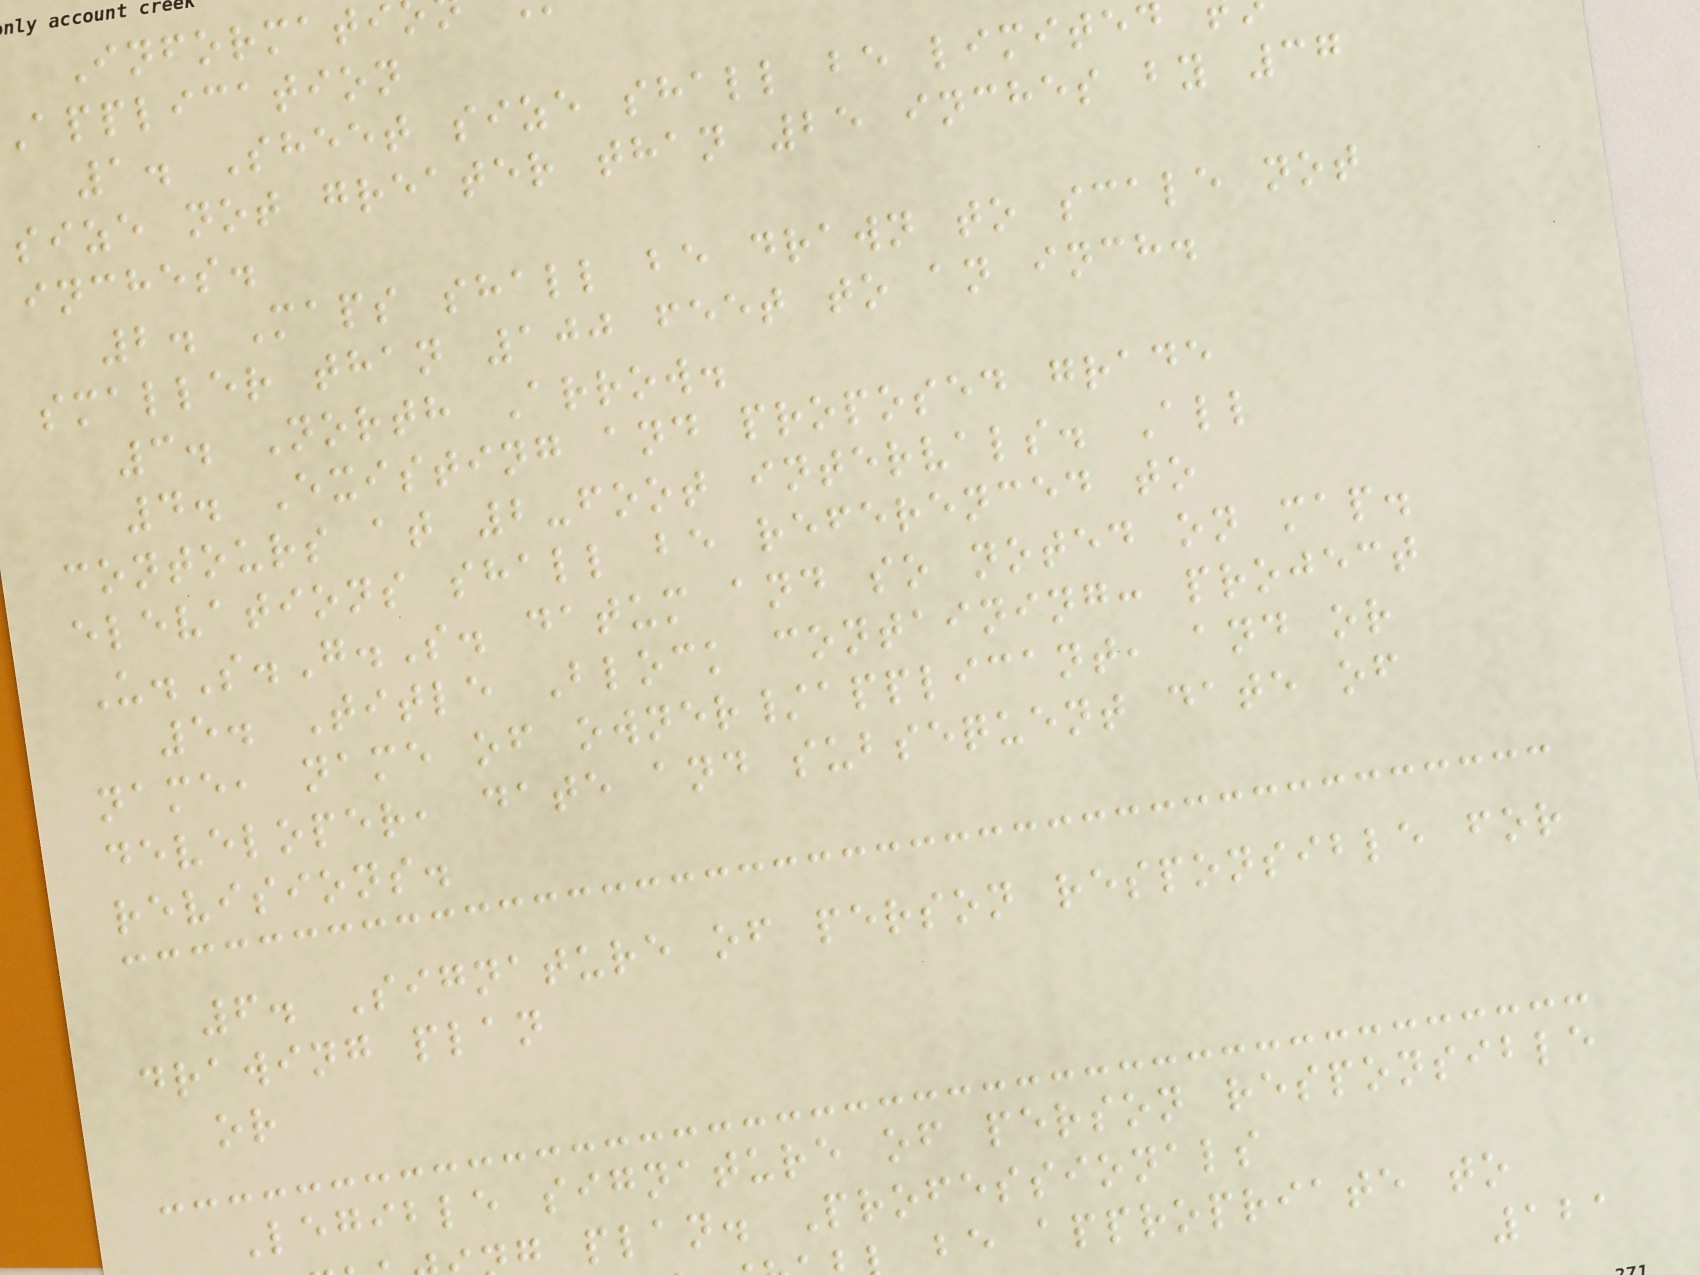Informati
application
1. Sheet size shall be limited
size not greater than 25 inches by 37
inches.
2. Maps shall be drawn to scale not
smaller than 100 feet to an inch.
3. North Arrow.
4. Existing and proposed grade
contours at 2-foot intervals. All
elevations shall be referenced to
U.S.G.S. datum and so noted on map.
5. Title Block containing: project
name, name of owner/applicant, and or
developer, date and subsequent date of
revisions.
6. Signature of person responsible for
drawing plan
or
Legible signature of person responsible
plan. Professionals
be appropriate to
121
